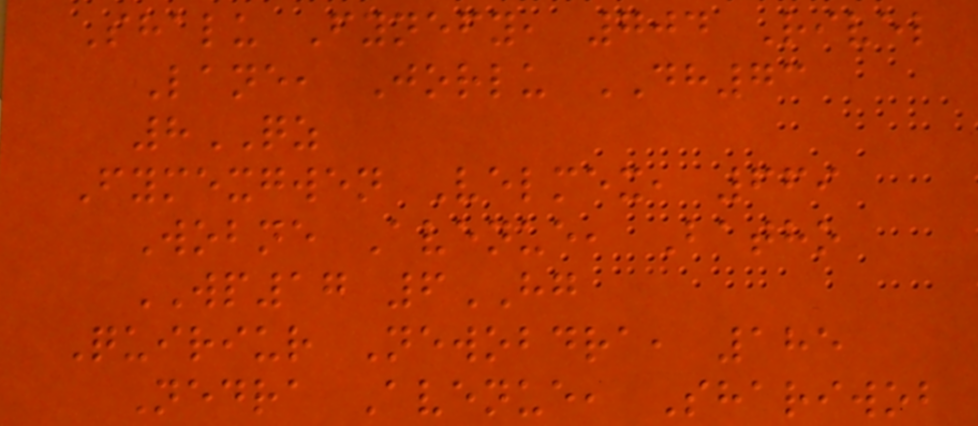Shalu Fynefy, 704 Rivel
Lane, Jorlu DH73
8QZ
Fymexgwen Velmex, 669
Wobne Avenue, Batho
WP17 6HG
Quiriur Newobdra, 185
Nedra Avenue, Shariwob
